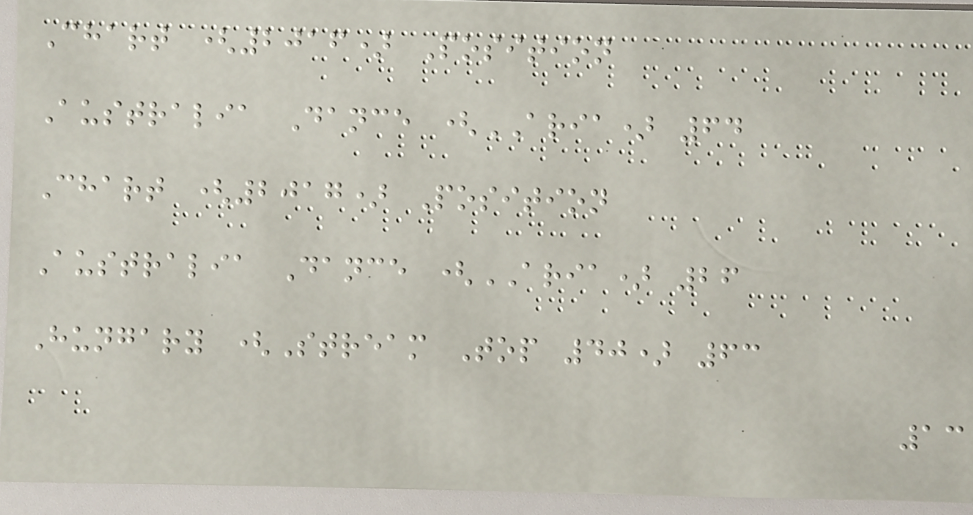Chart (2016) Position
Australia Dance (ARIA) 64
Chart (2017) Position
Australia Dance (ARIA) 26
Hungary (Stream Top 40) 63
13
